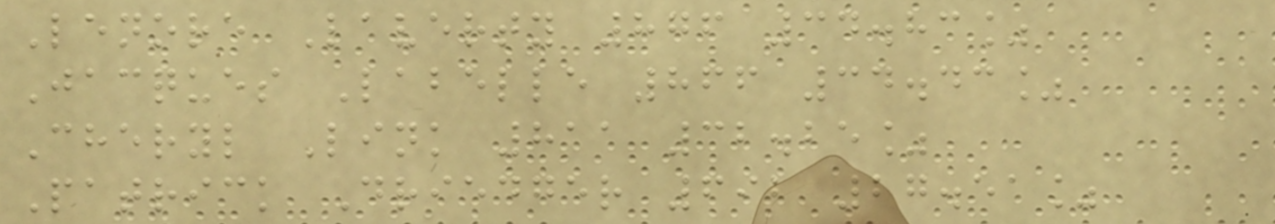Lenore Laverty 876 34.83%
Jacques Labelle 866 34.43%
Cheryl Link 811 32.25%
Patrick Driedger 692 27.51%
